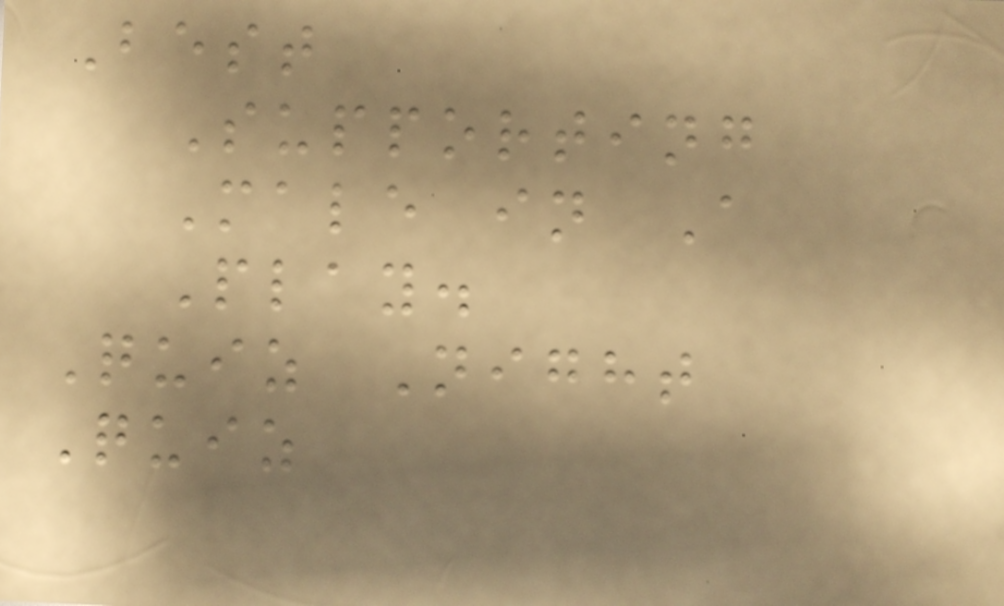Best
Supporting
Male in A
Play.
Quiz Night
Quiz
